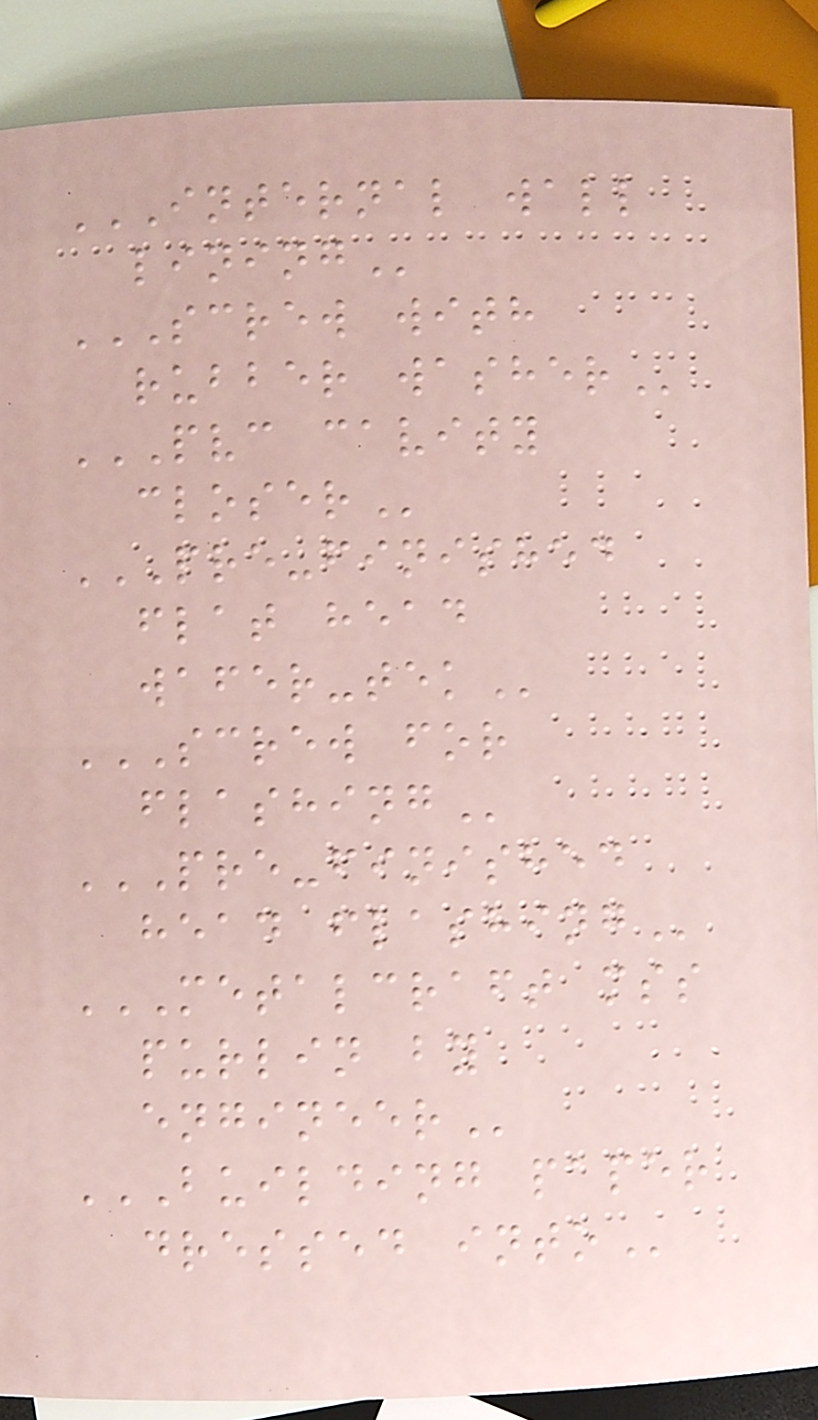INTERNAL WALL
LINING
SCREW WITH
RUBBER WASHER
PVC CAVITY
CLOSER
PRE-FINISHED
FLAT HEAD
WAFER-TEK
SCREW FOR
FLASHING
PRE-FINISHED
HEAD FLASHING
METALCRAFT MSS
PURLIN BY
ENGINEER
BUILDING PAPER
DRESSED INTO
